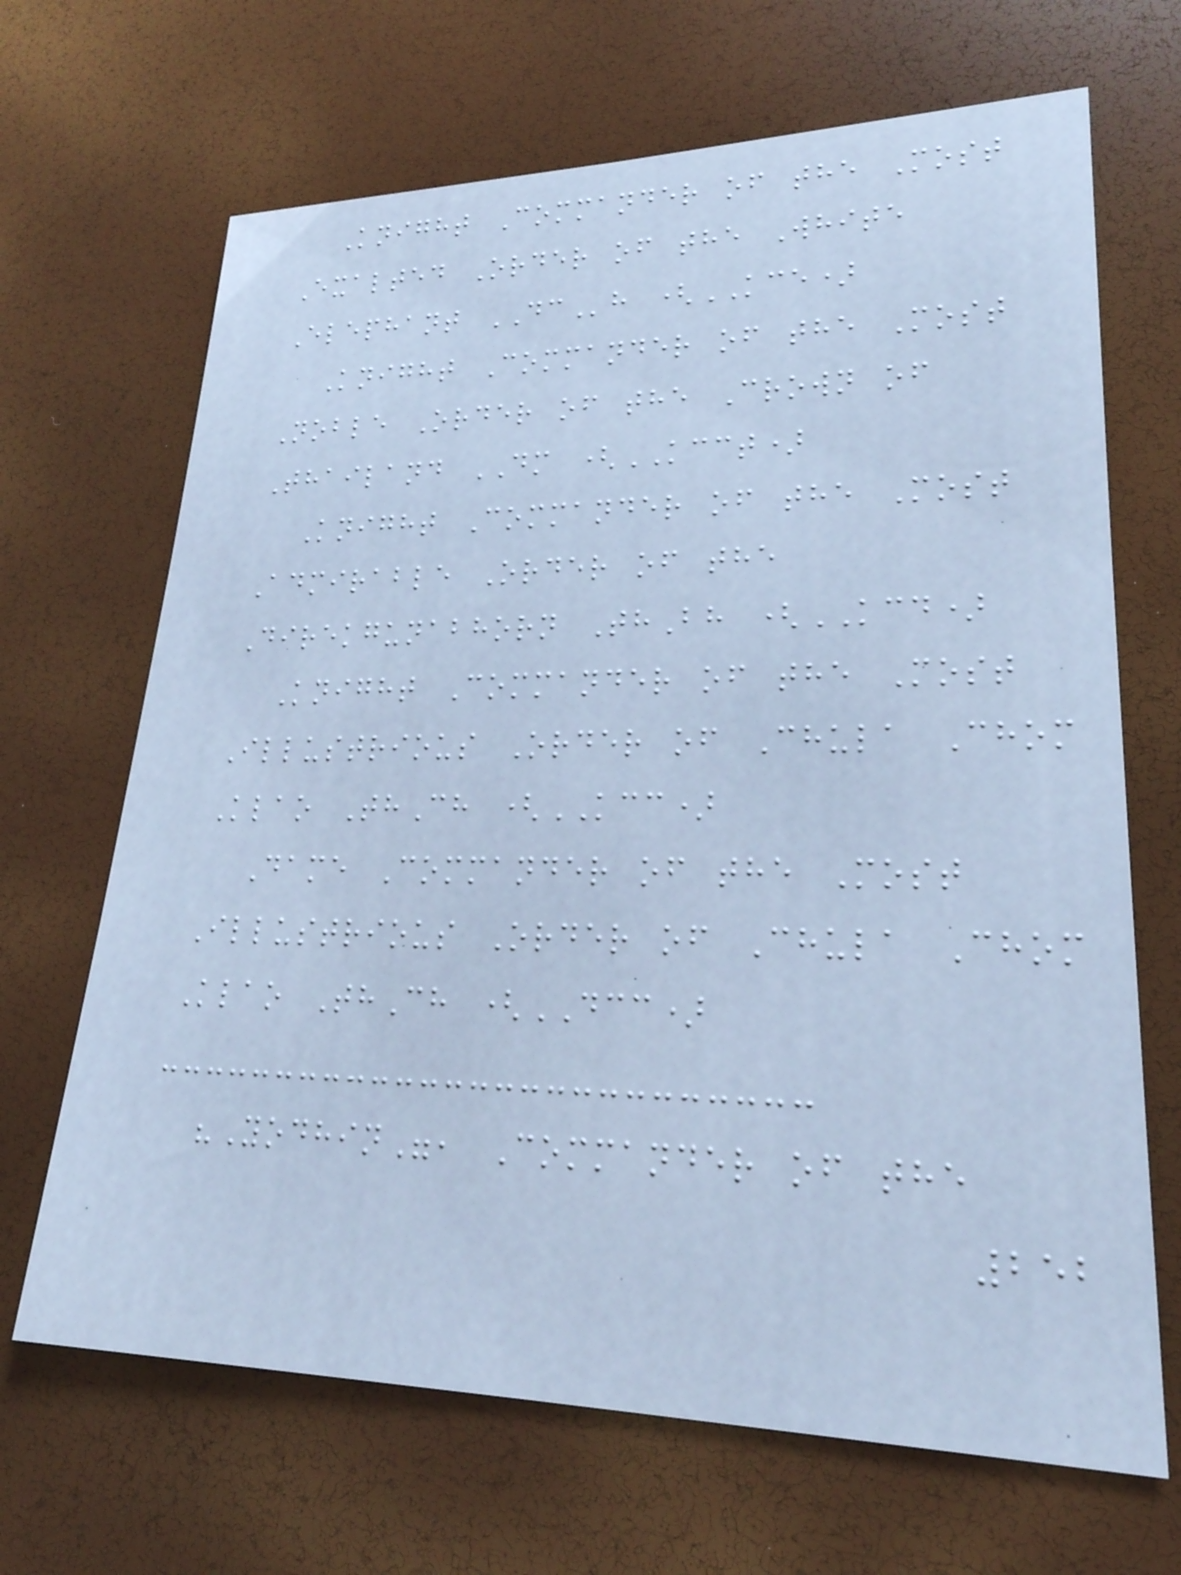Knight Commander of the Most
Exalted Order of the White
Elephant DCh (KCE)
Knight Commander of the Most
Noble Order of the Crown of
Thailand DM (KCCT)
Knight Commander of the Most
Admirable Order of the
Direkgunabhorn ThBh (KCD)
Knight Commander of the Most
Illustrious Order of Chula Chom
Klao ThCh (KCC)
Dame Commander of the Most
Illustrious Order of Chula Chom
Klao ThCh (DCC)
"Yodhin", Commander of the
252
